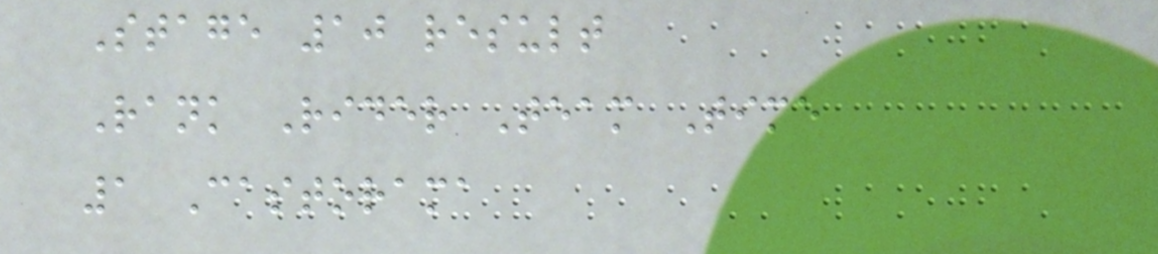Stage 10 result
Rank Rider Team Time
1 Castorama
